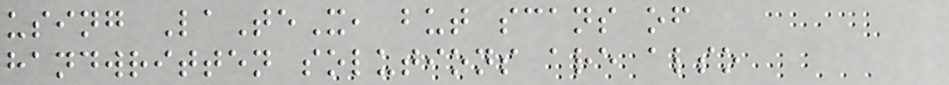using LaTeX, but scans of
handwritten solutions are also
